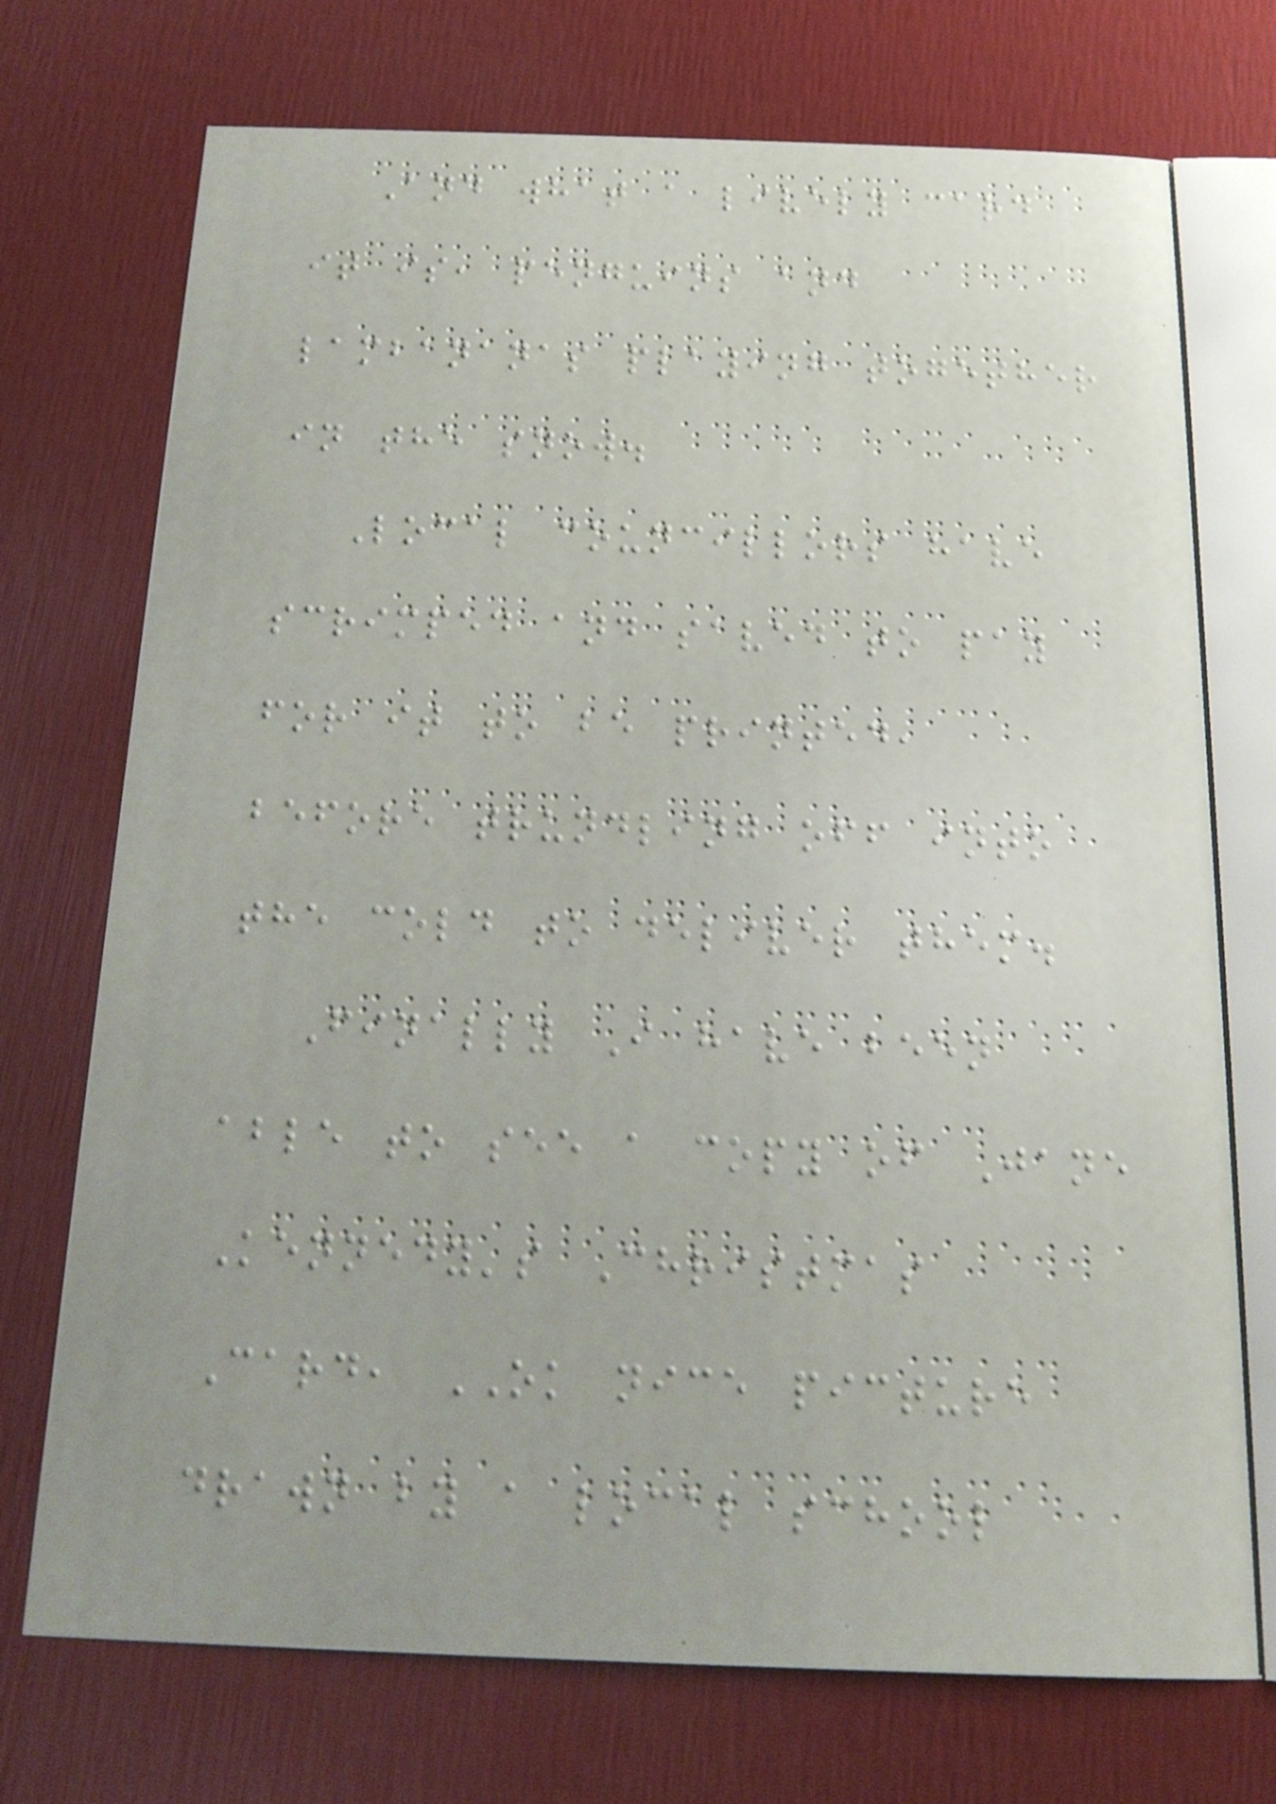And what a lively card
it is, penguins and
lambananas playing together
in the snow.
Local councillors have
scrimped and saved to pay
for it to be printed,
before trundling off into
the cold to deliver them.
Finally I have been
able to see a copy of Jane
Kennedy's Christmas
Card, OK nice picture
drawn by a local school
